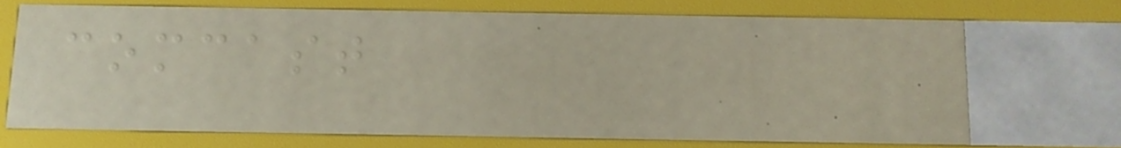comcast
